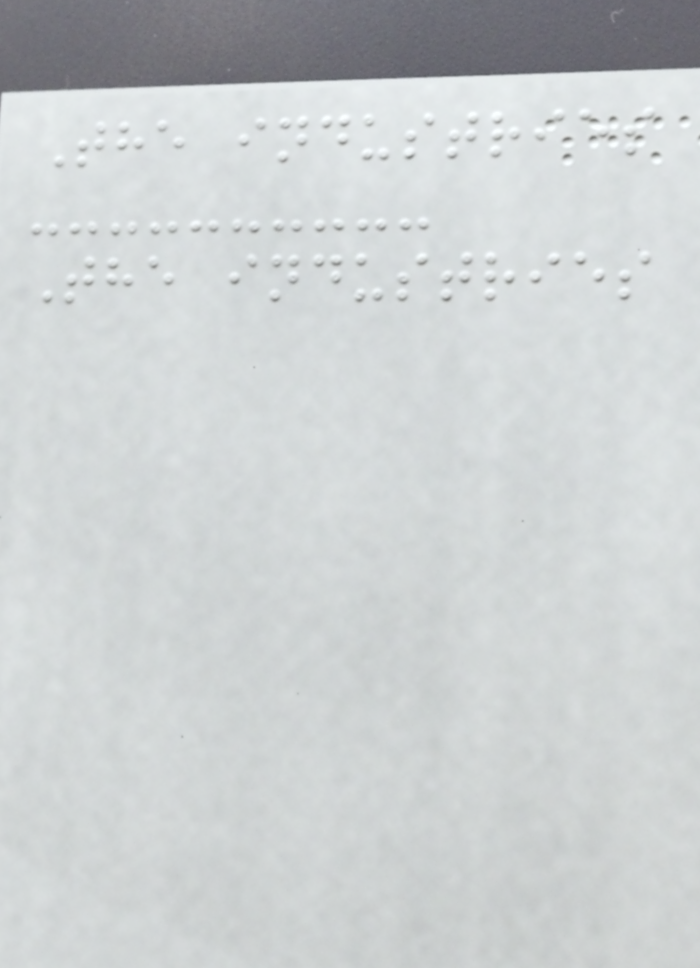The industries
The industries
